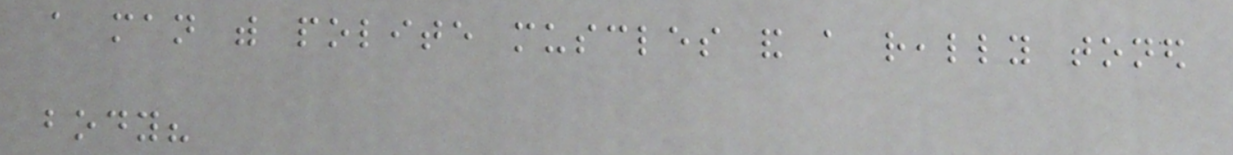a man with polite muscles and a really toned
body?
